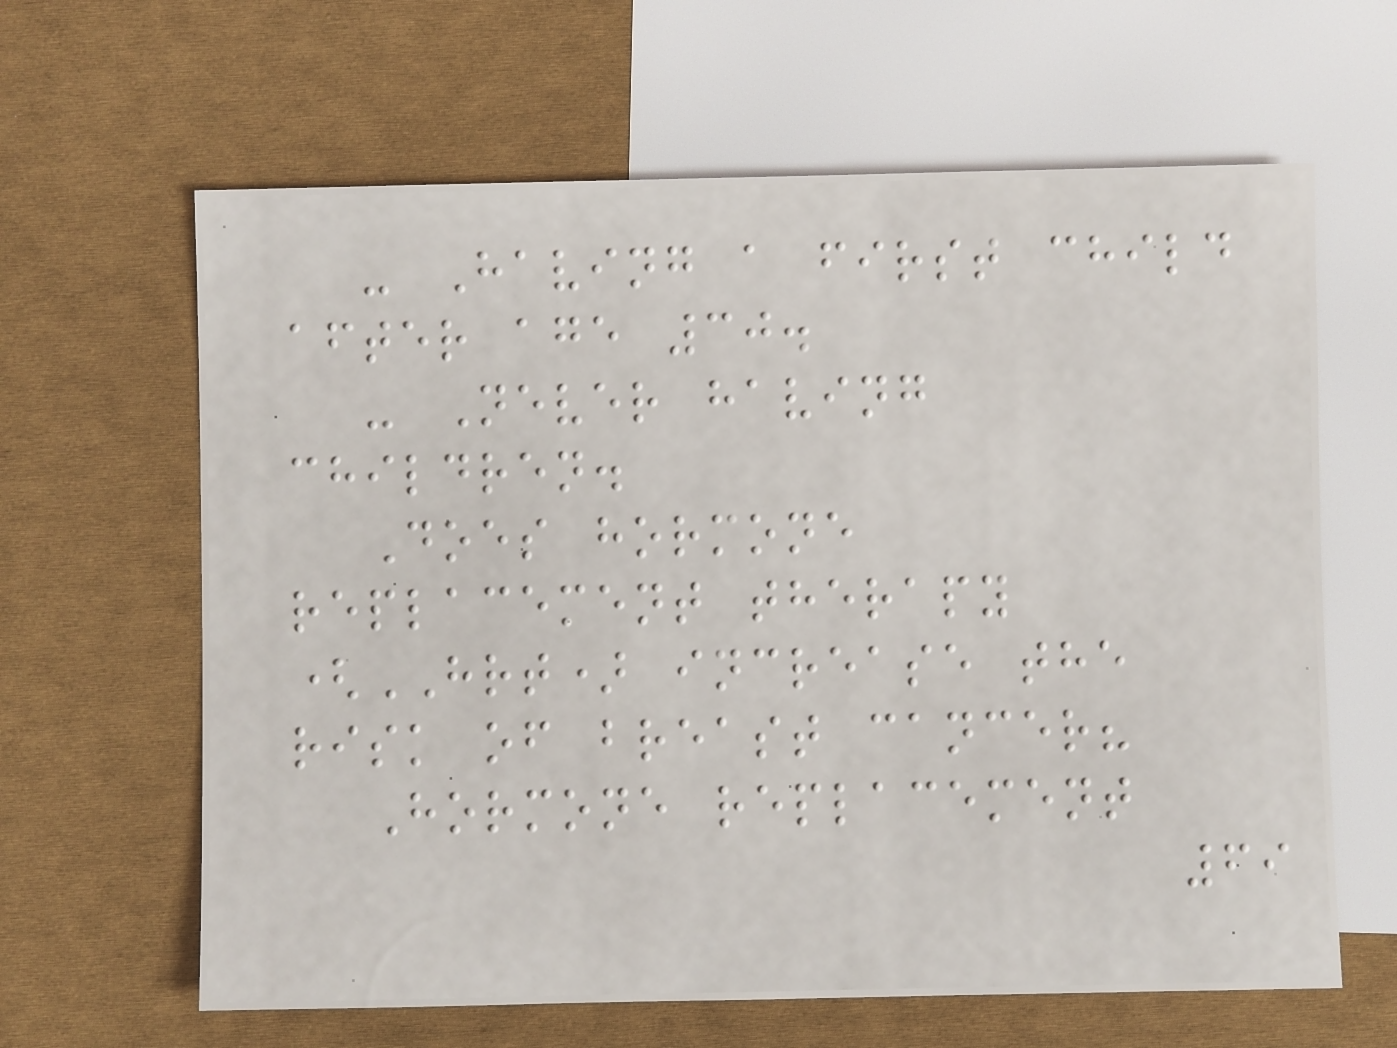- Having a first child
after age 30.
- Never having
children.
Does hormone
replacement therapy
(HRT) increase the
risk of breast cancer?
Hormone replacement
69
